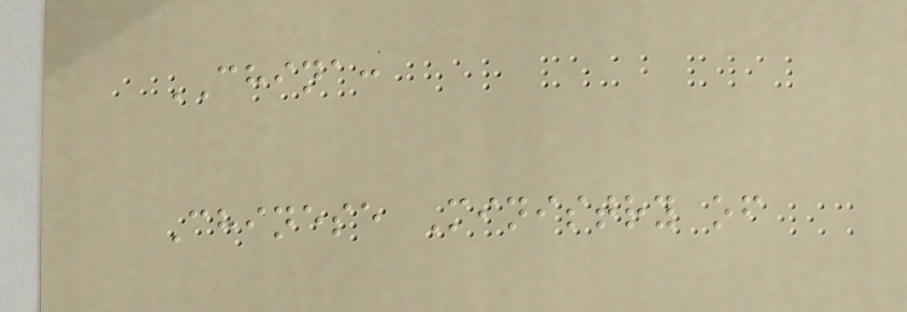CHINA:
Chinese Ministry of
